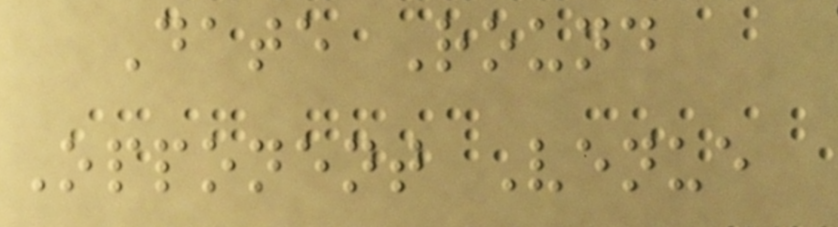Date Round
Opponent Venue
